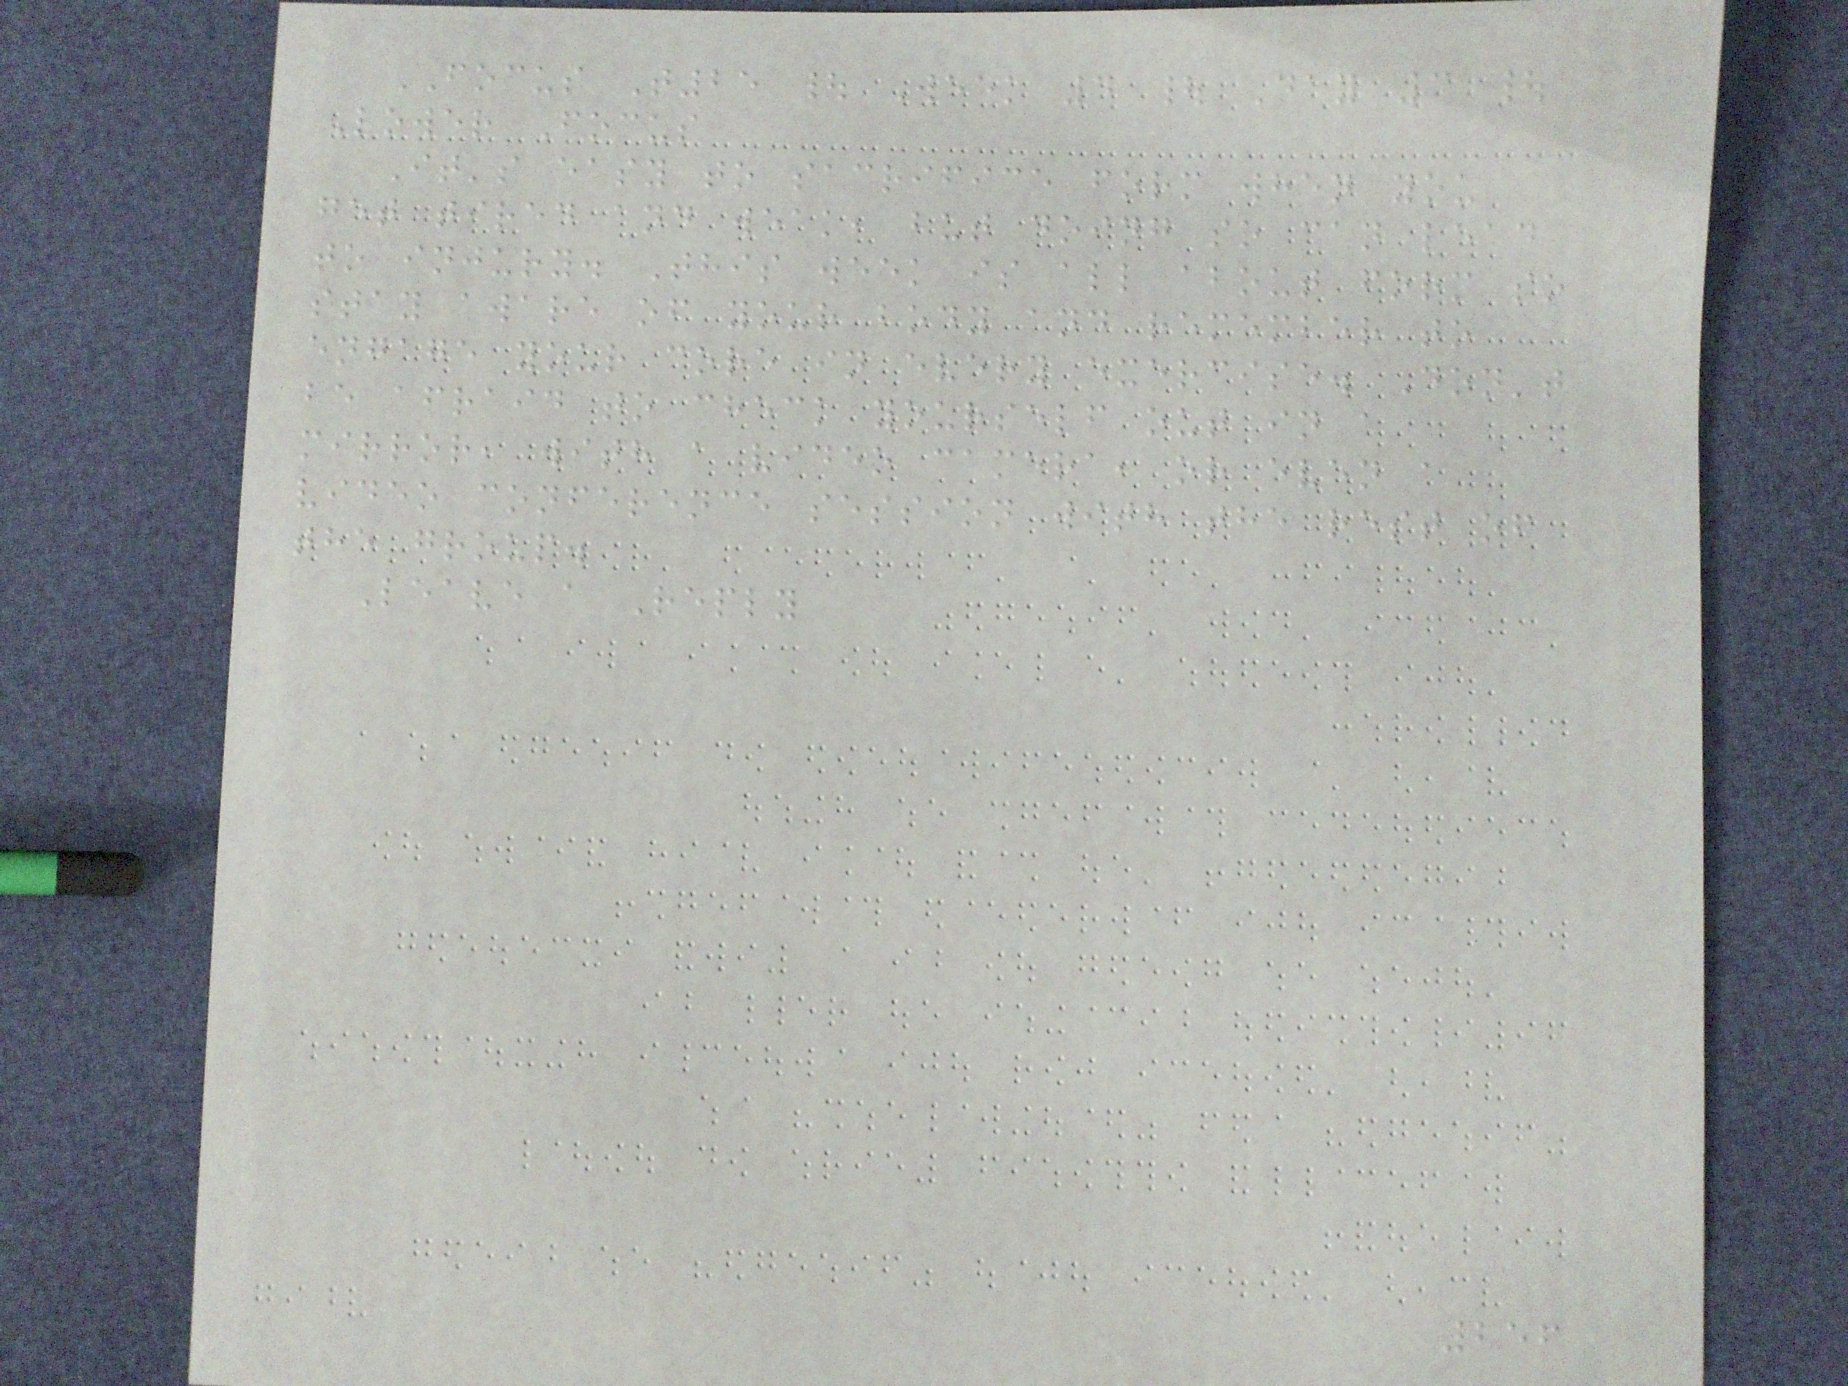FOCUS T25 | Week 4 | Day 3 |
Lower Focus
It's easy to sacrifice form when you
get tired and weak, but doing so can lead
to injury. This week is all about form so
stay aware of your body and remember to
engage your core in every exercise. Don't
be afraid to check yourself out in a
mirror, with a video camera, or even a
video conference session with the rest of
the group.
Leave a Reply
256
